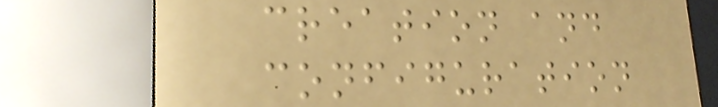creation and
configuration
